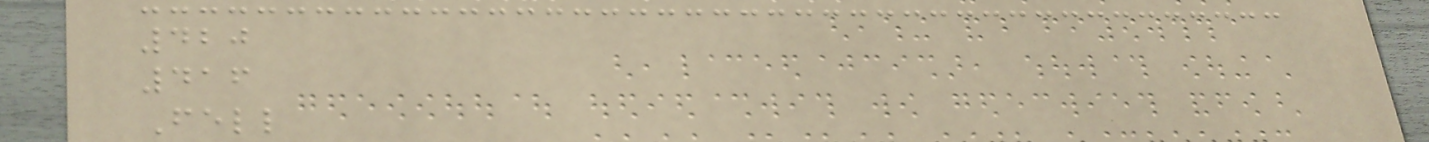420
416
Fell
